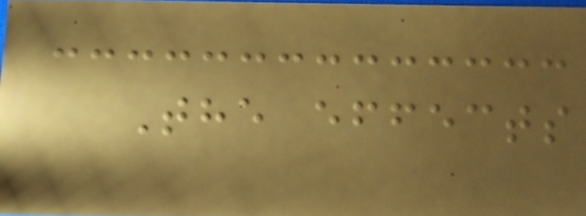The effects
